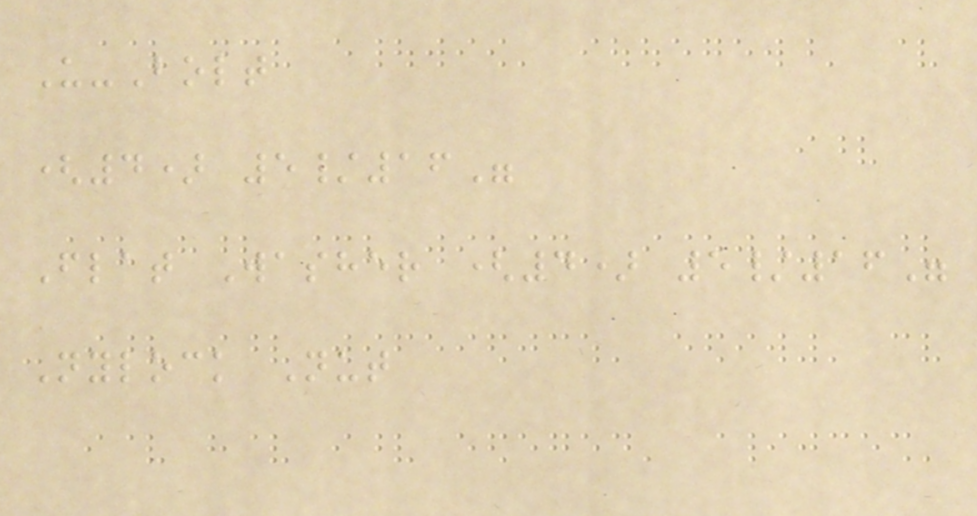U-Bolt
(4) 5/16"
Flat Washer (4) 5/16"
Nylock Nut
